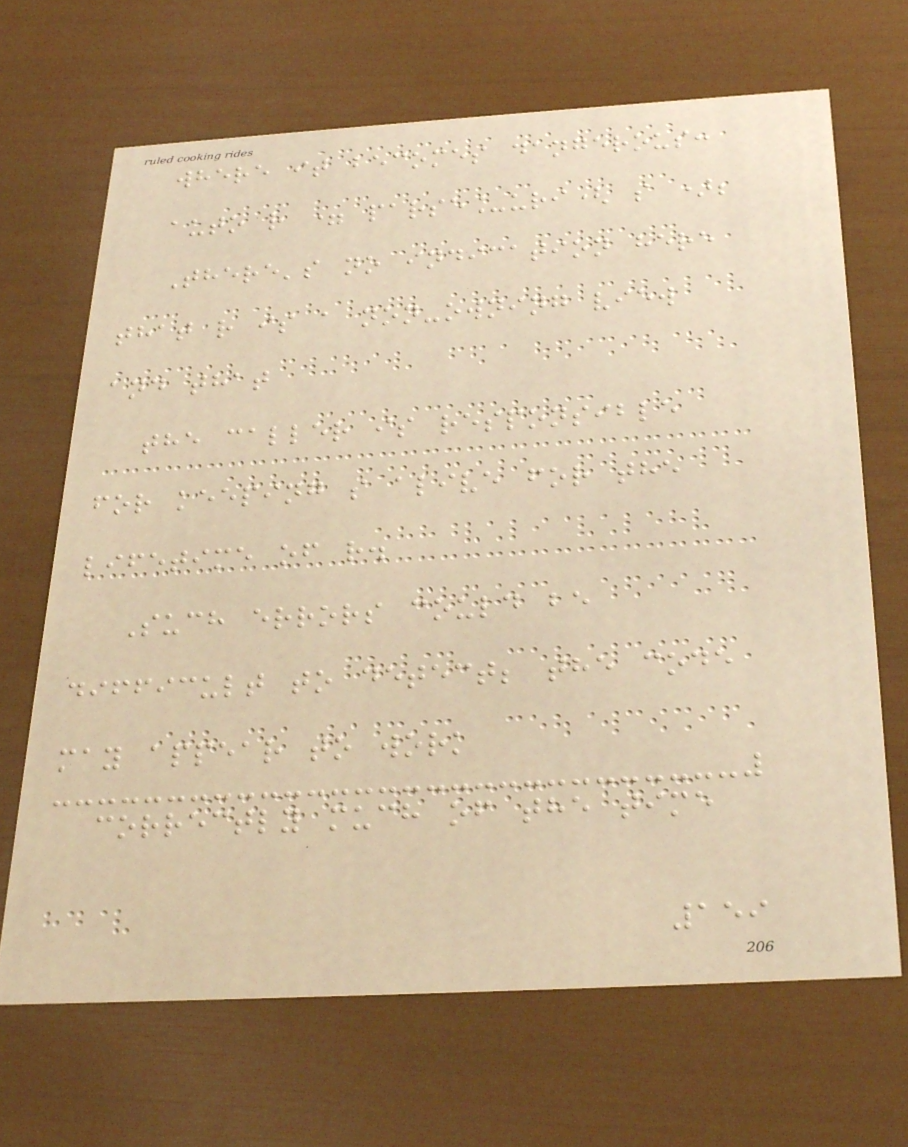where it becomes dangerous:
auto r = parse_uri( s );
There's no indication here
that r is a non-owning view
and that
the caller is responsible
for keeping s alive for the
lifetime of r.
Such errors could be
difficult to detect; the code
may appear to work
correctly much of the time
159
